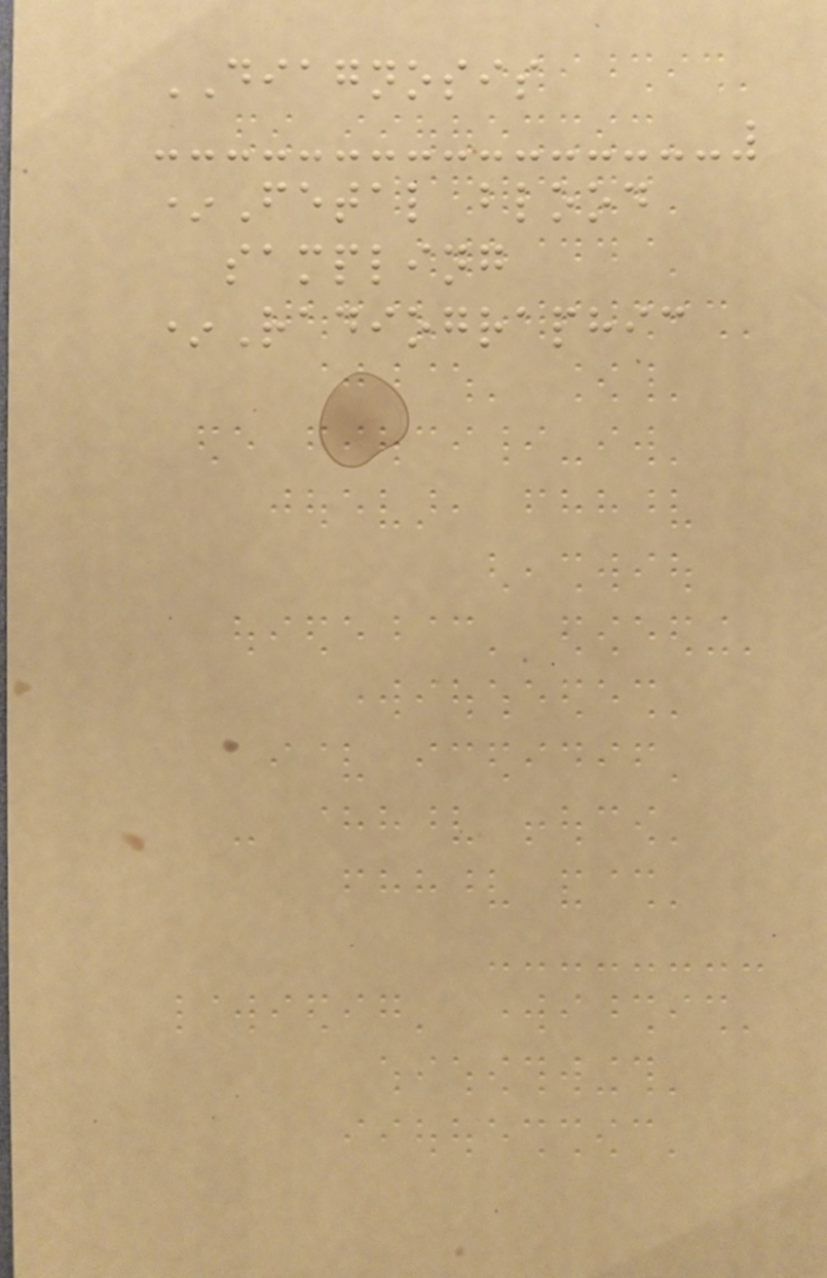DIAGNOSIS
*Fetal blood
sampling
*Radiographic
